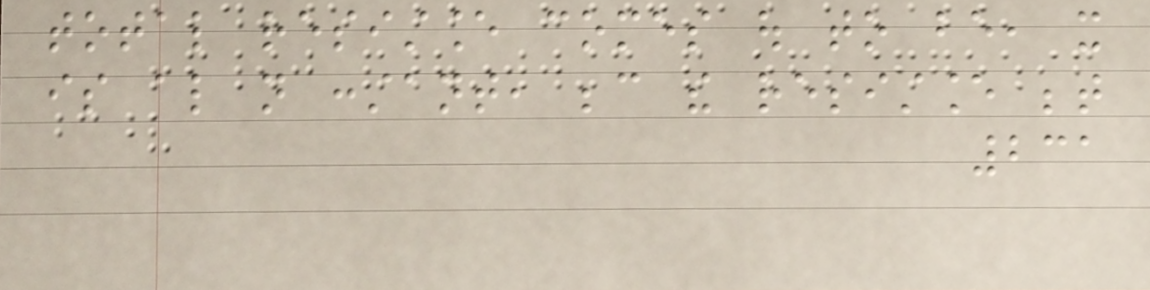total resistance comes out to be, it
is also not constant, because the resistance between
231
